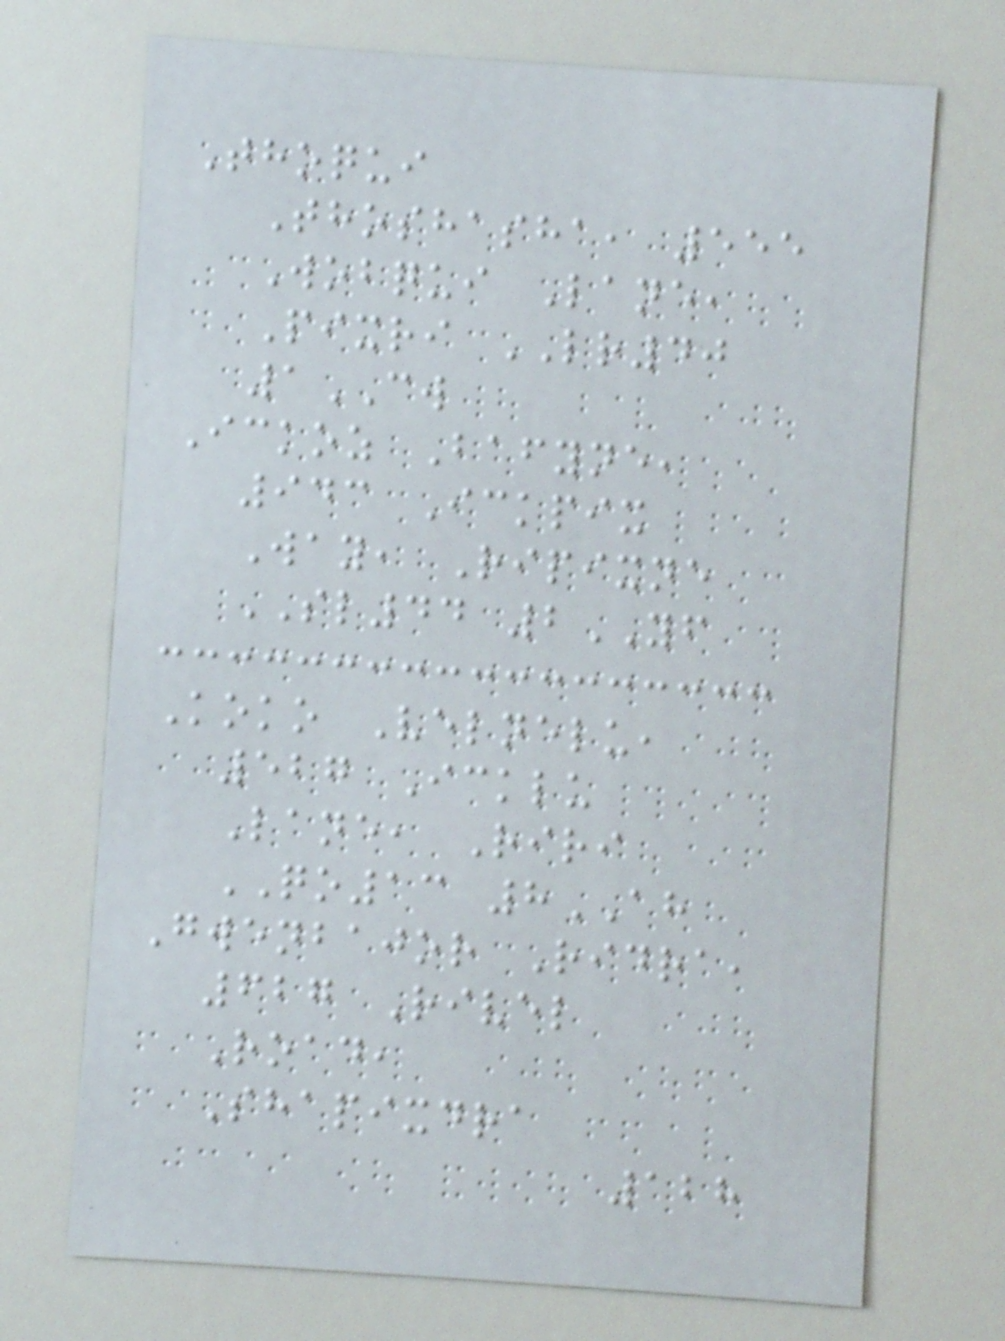Thoqui
Thoshasha, 555
Wobqui Lane,
Pixri LR40
1CW
Ickoz Bafyne,
943 Ickpix
Way, Ripixne
SL44 2YF
Koko Velnelu,
527 Icklu
Lane, Riri
QO13 8AH
Gwenbajor Ridra,
627 Rivel
Road,
Shapixdra
128
